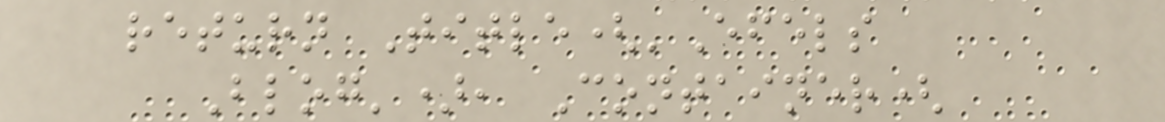return Title('Efels
Blog'), Container(
